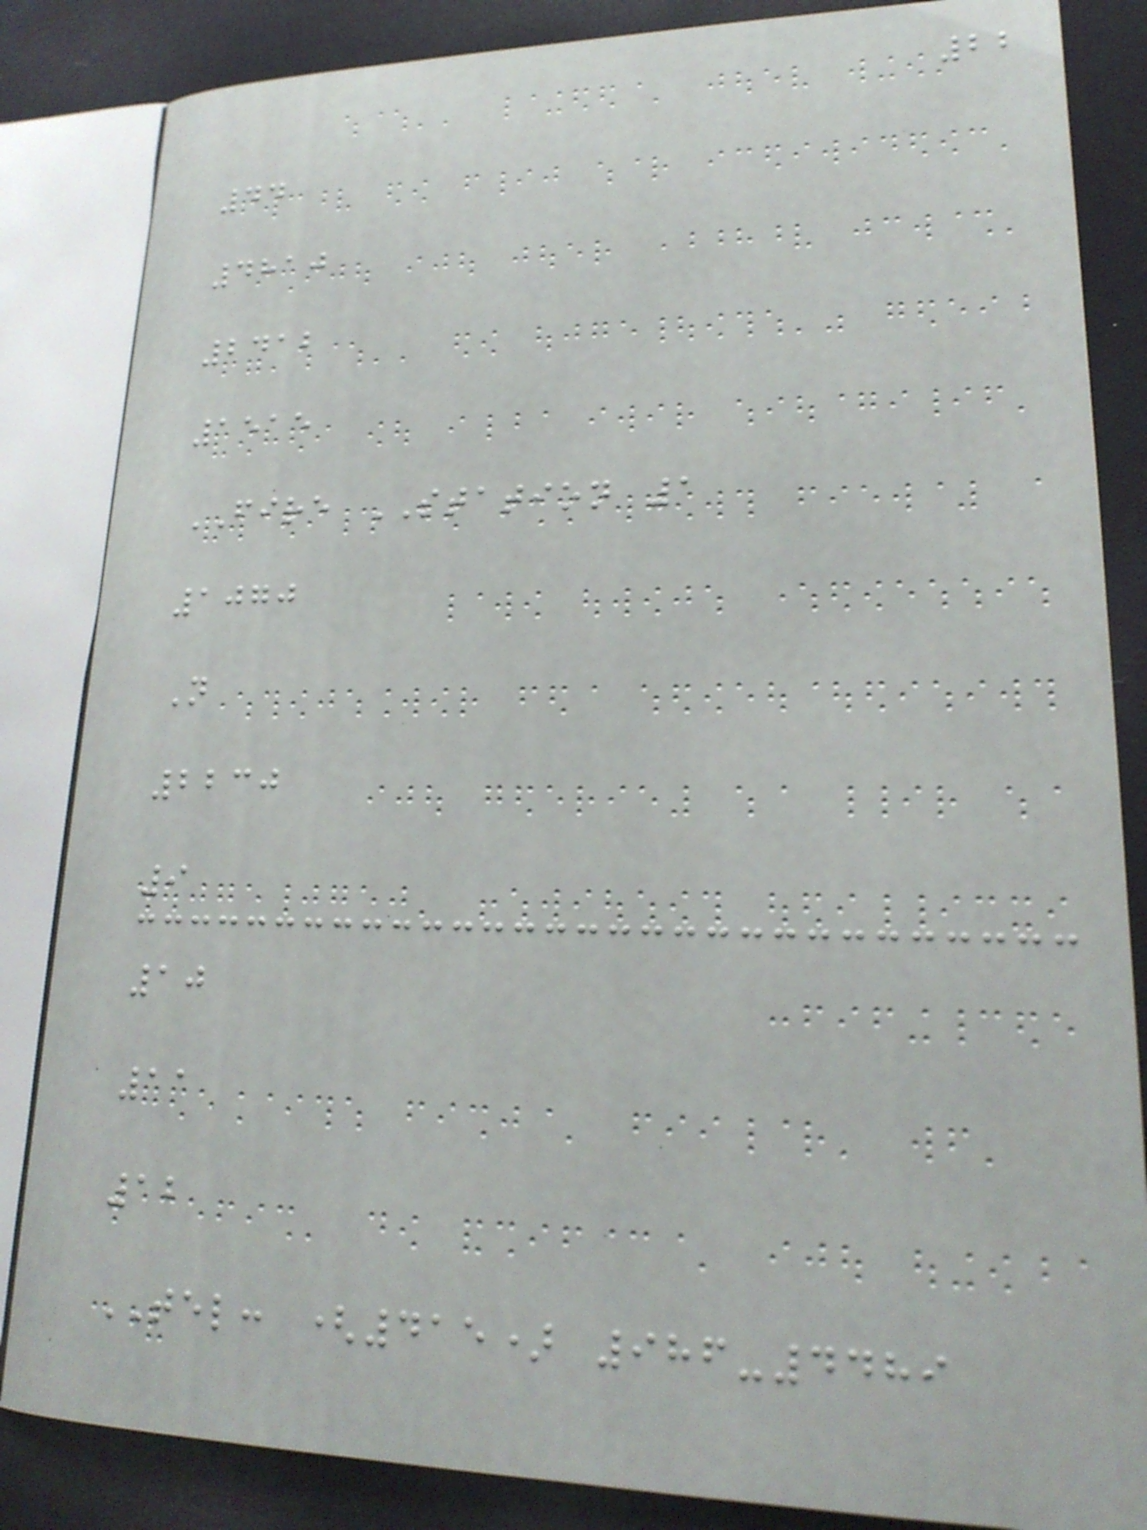22
44
4810
2412
1515
FIRE STATION 1
1070
N
2230
9
10
11
12
TEL: (415) 986-4489
